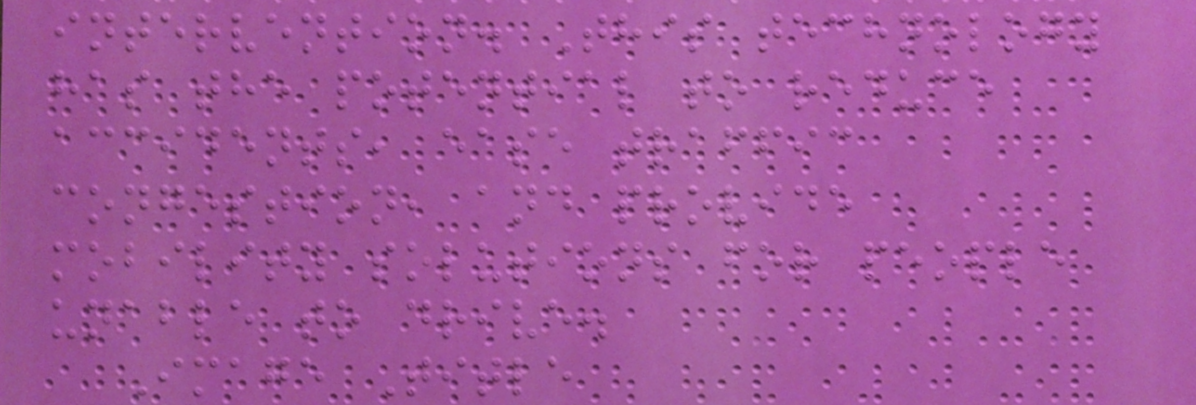intervention. This technology
has the potential to reduce
accidents, ease traffic
congestion, and provide
mobility solutions for people
unable to drive.
Image Title
